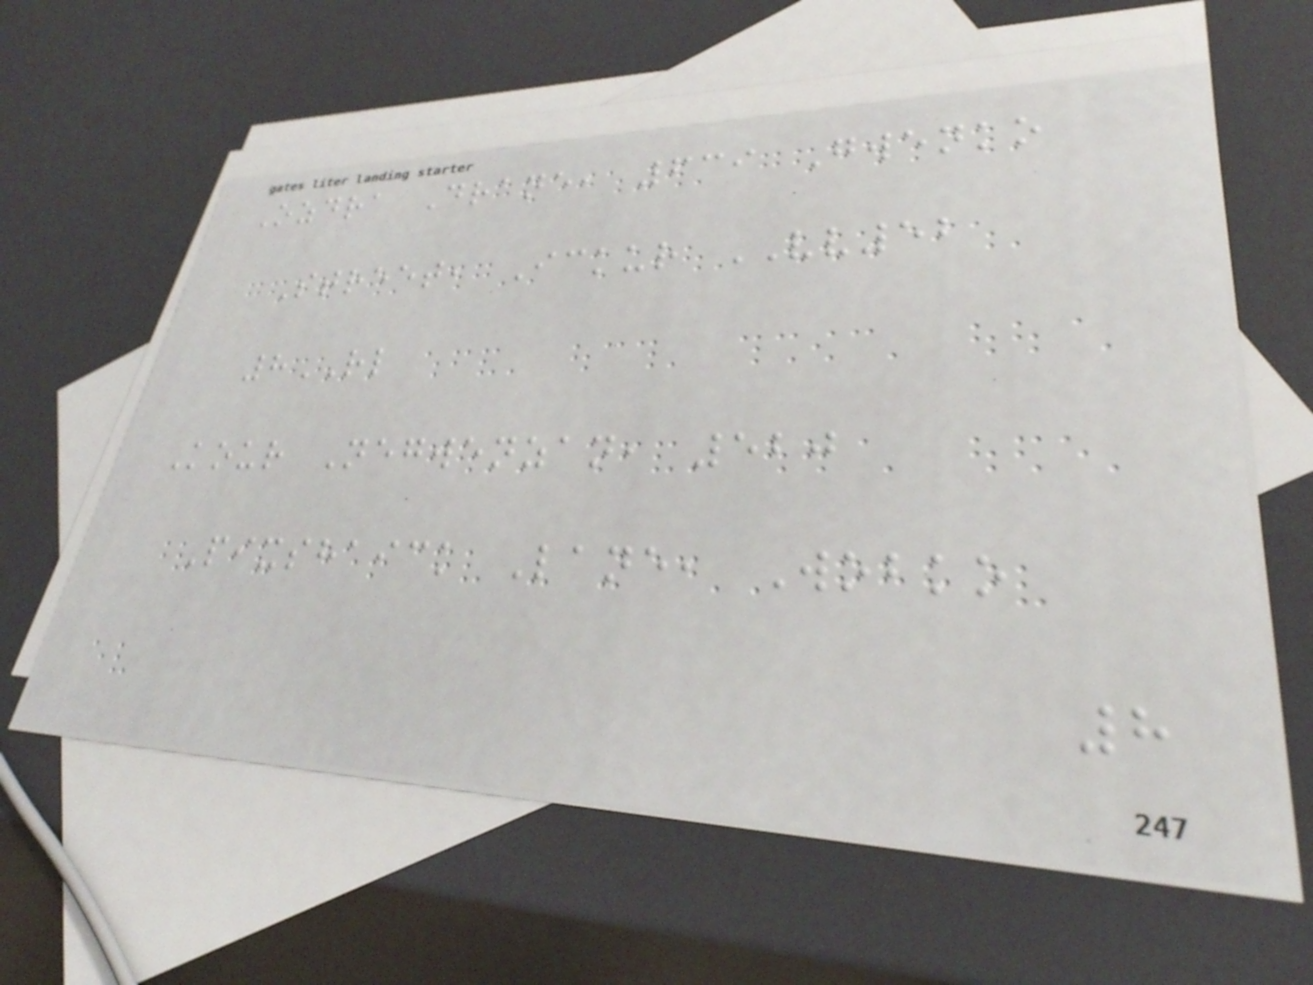Ozdra Drane, 639 Gwenko
Street, Ickur VV52
8RL
Kour Negwenzan, 520
Pixshaick Lane, Wobko
8
